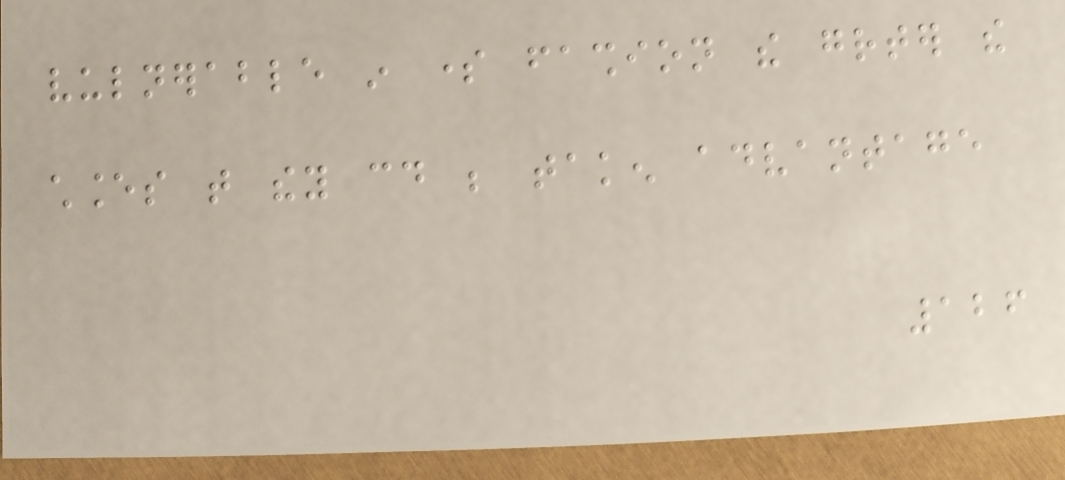vulnerable in some fashion the greater the
chances that they could be taken advantage
126
